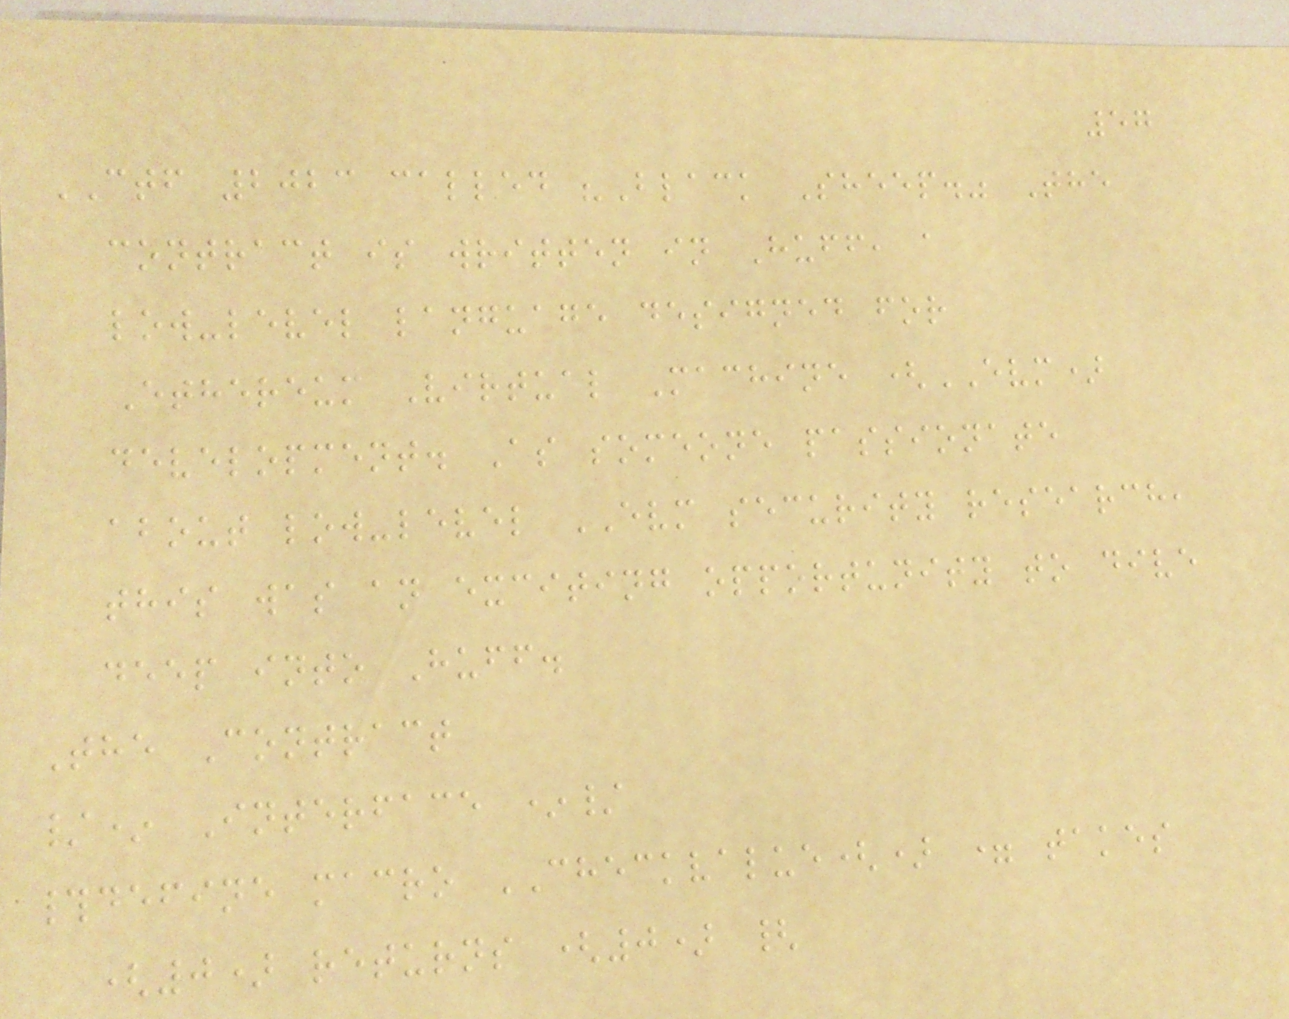57
CTF 2023 called "Black Sheep." The
contract is written in Huff, a
low-level language designed for
Ethereum Virtual Machine (EVM)
development. As someone passionate
about low-level EVM security research,
this was an exciting opportunity to dive
deep into Huff.
The Contract
/* Interface */
#define macro CHECKVALUE() = takes
(0) returns (0) {
